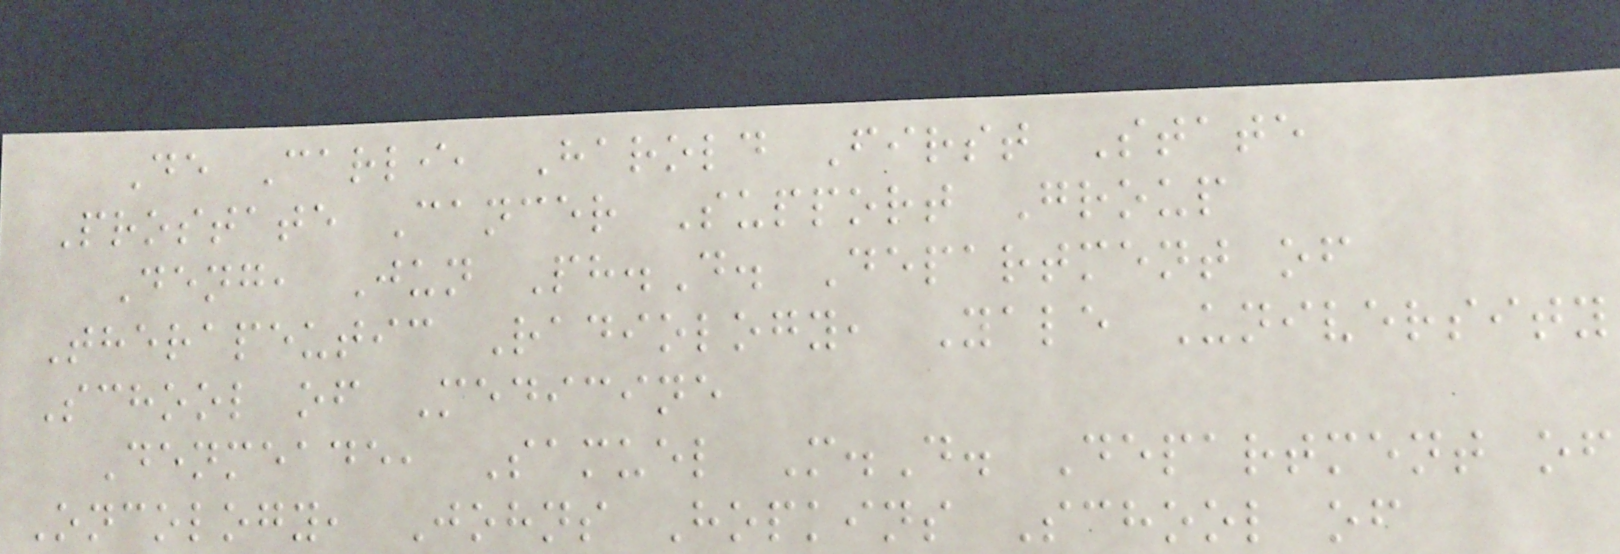De Carli, Harold First State
Prostate Cancer Support Group
Deng, Jun Ph.D. Department of
Therapeutic Radiology, Yale University
School of Medicine
Denmeade, Samuel M.D. Department of
Oncology, Johns Hopkins School of
